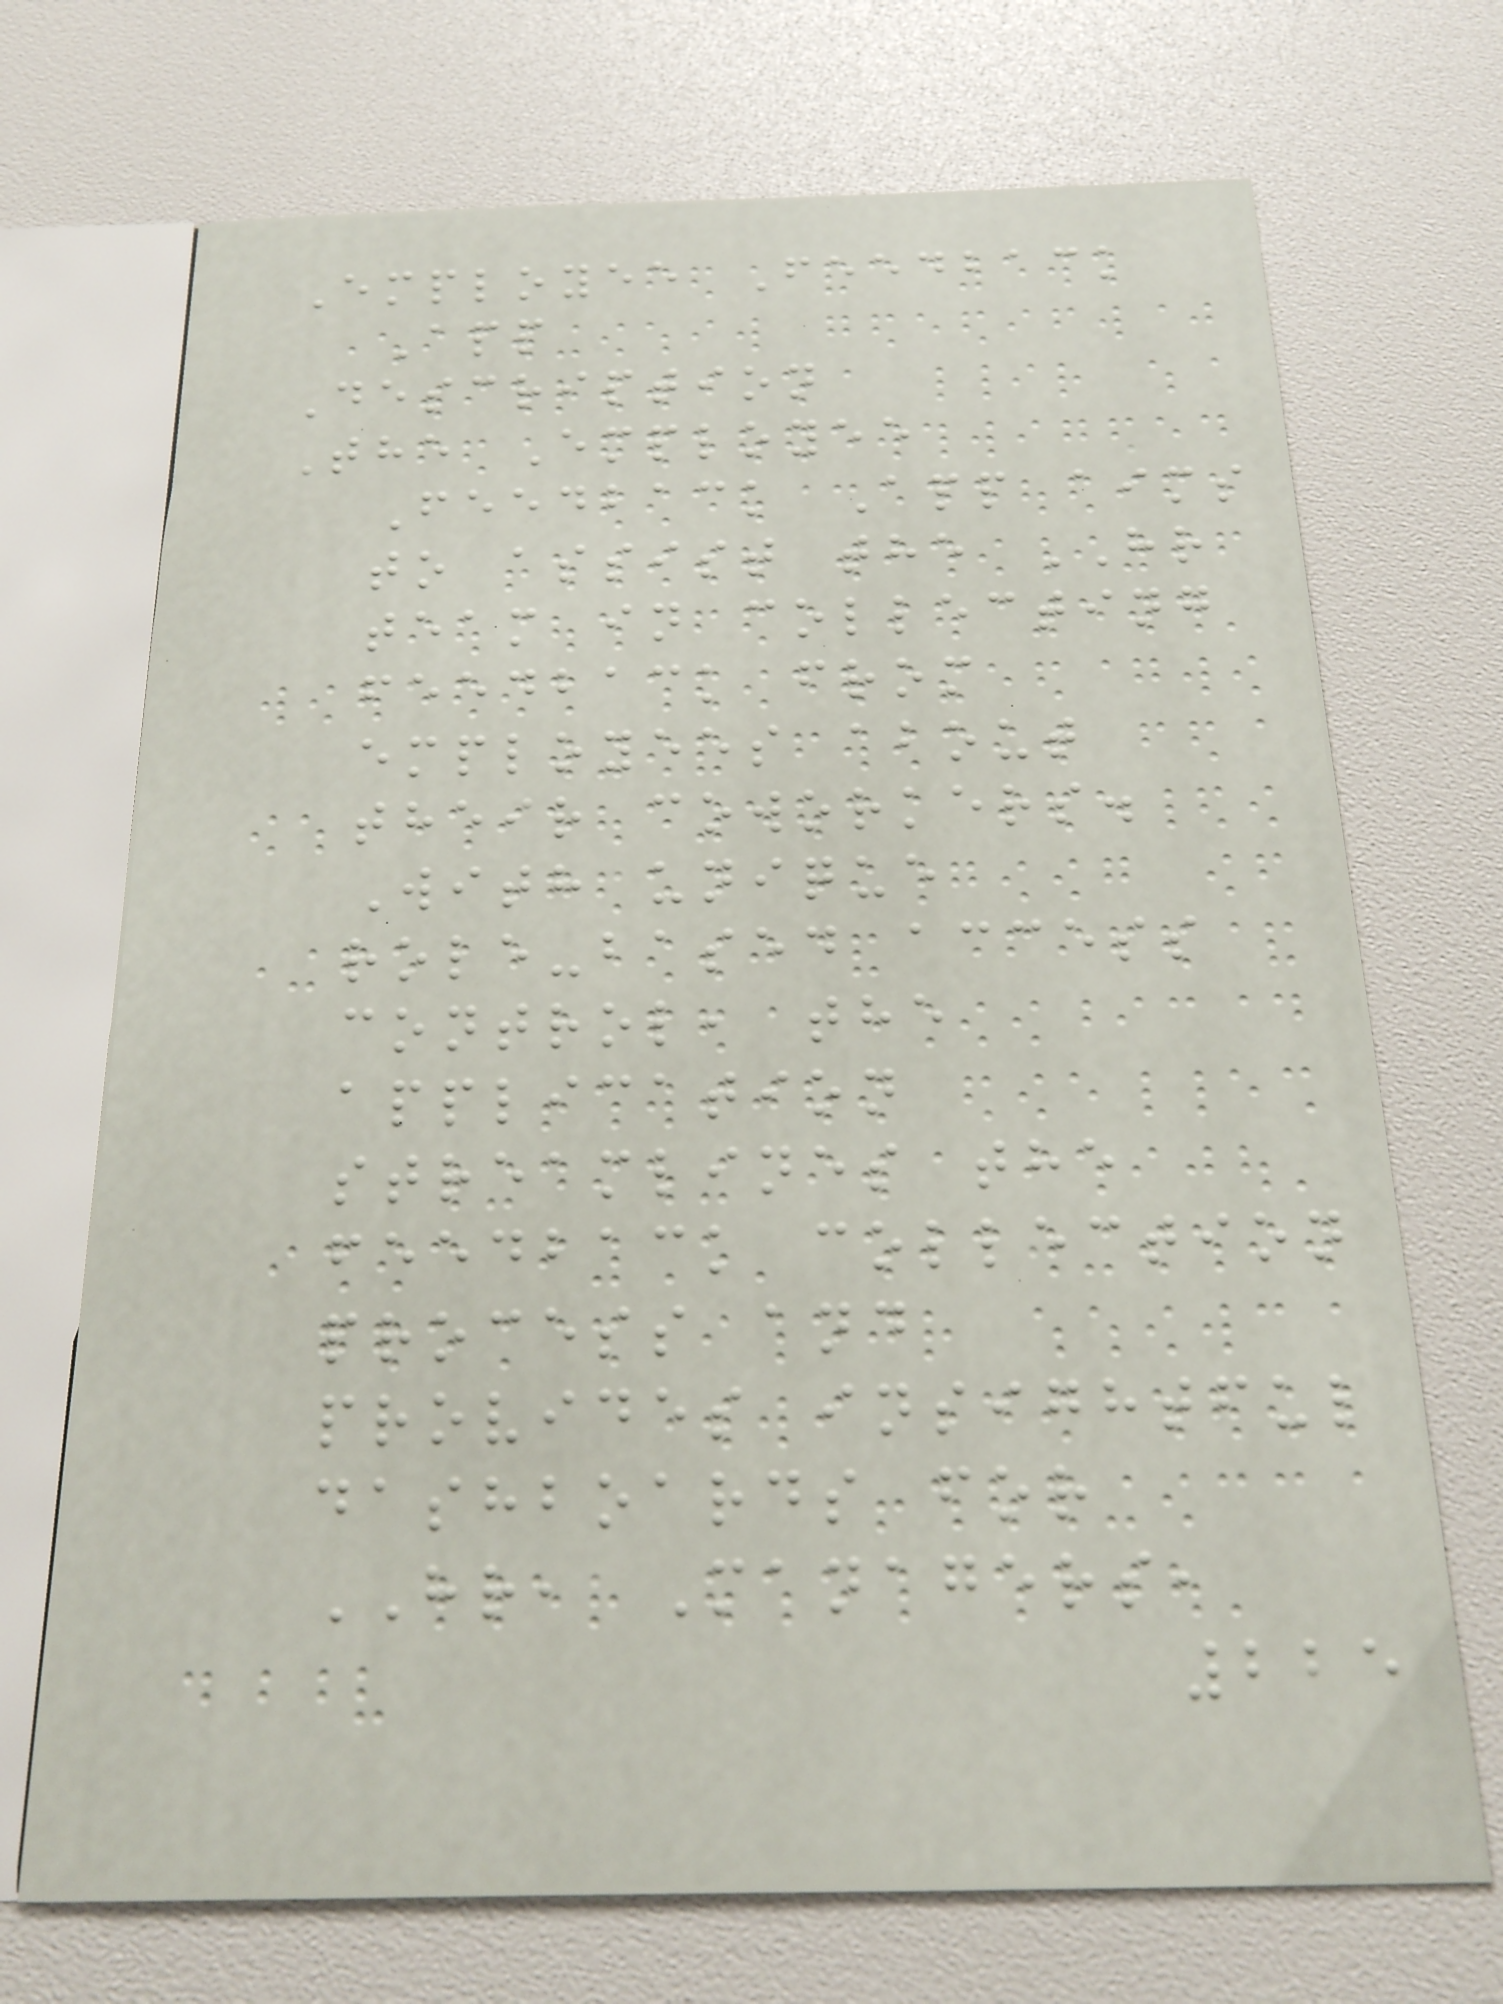Employee Feedback
App
Description
The Employee
Feedback App aims
to assist the HR
team in collecting
feedback from
employees about
their coworkers.
With unique
role-based access
control, the
application
streamlines the
feedback collection
process and
provides insightful
dashboards for
HR, Managers,
225
